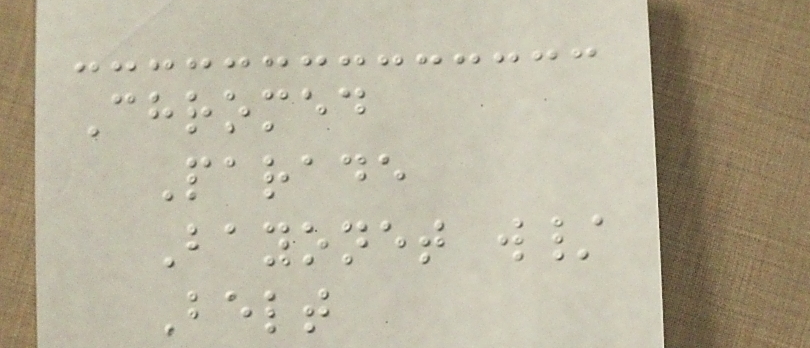Chromed
Parade
Bayonet w/
Belt
